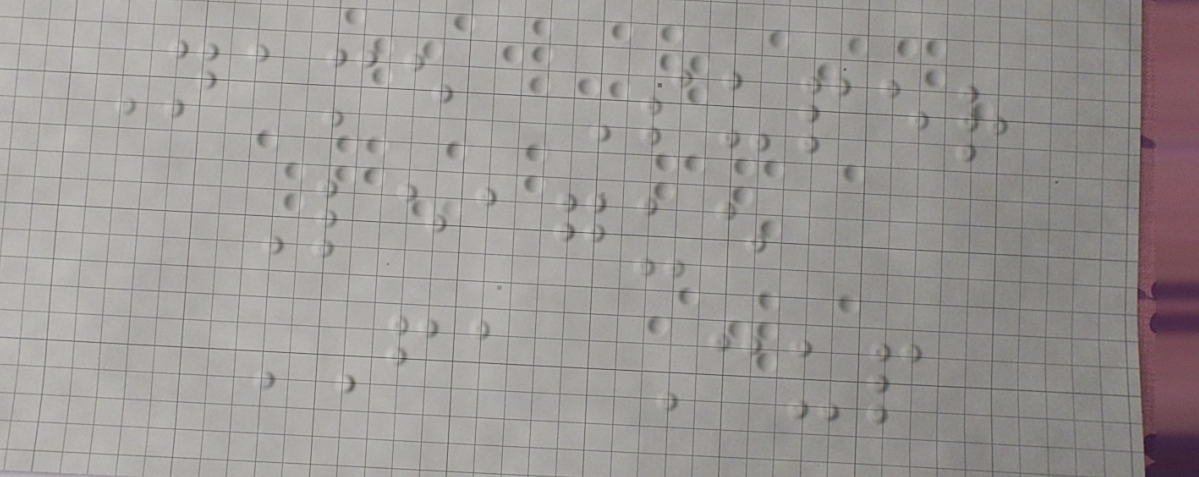Name Super
League
FA Cup
